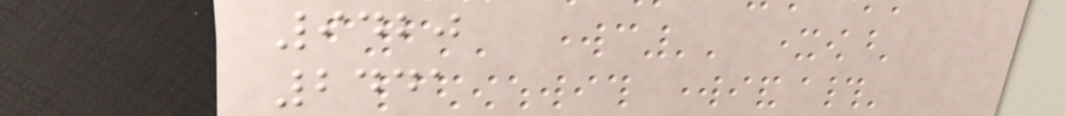9420
2441
